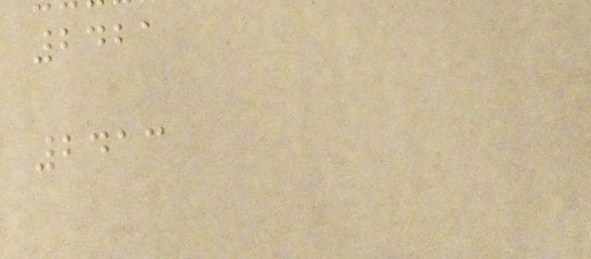2421
2413
